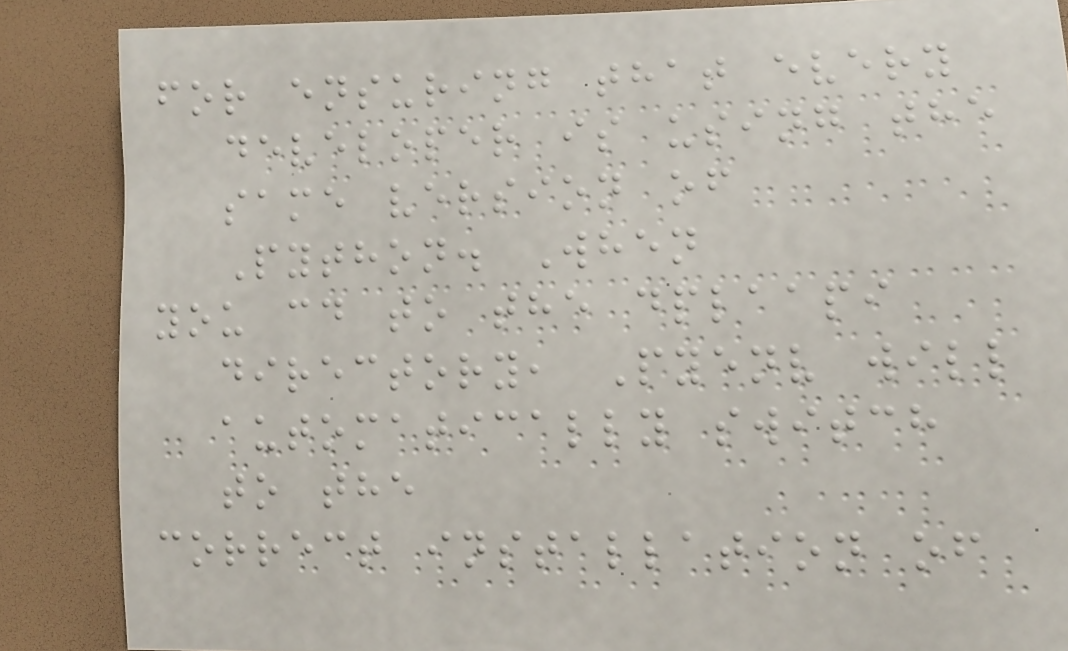for ensuring that every
developer is using the
same version of
Python. When
you cd to the dplaapi
directory, Pyenv will
automatically switch
to the
correct installation of
